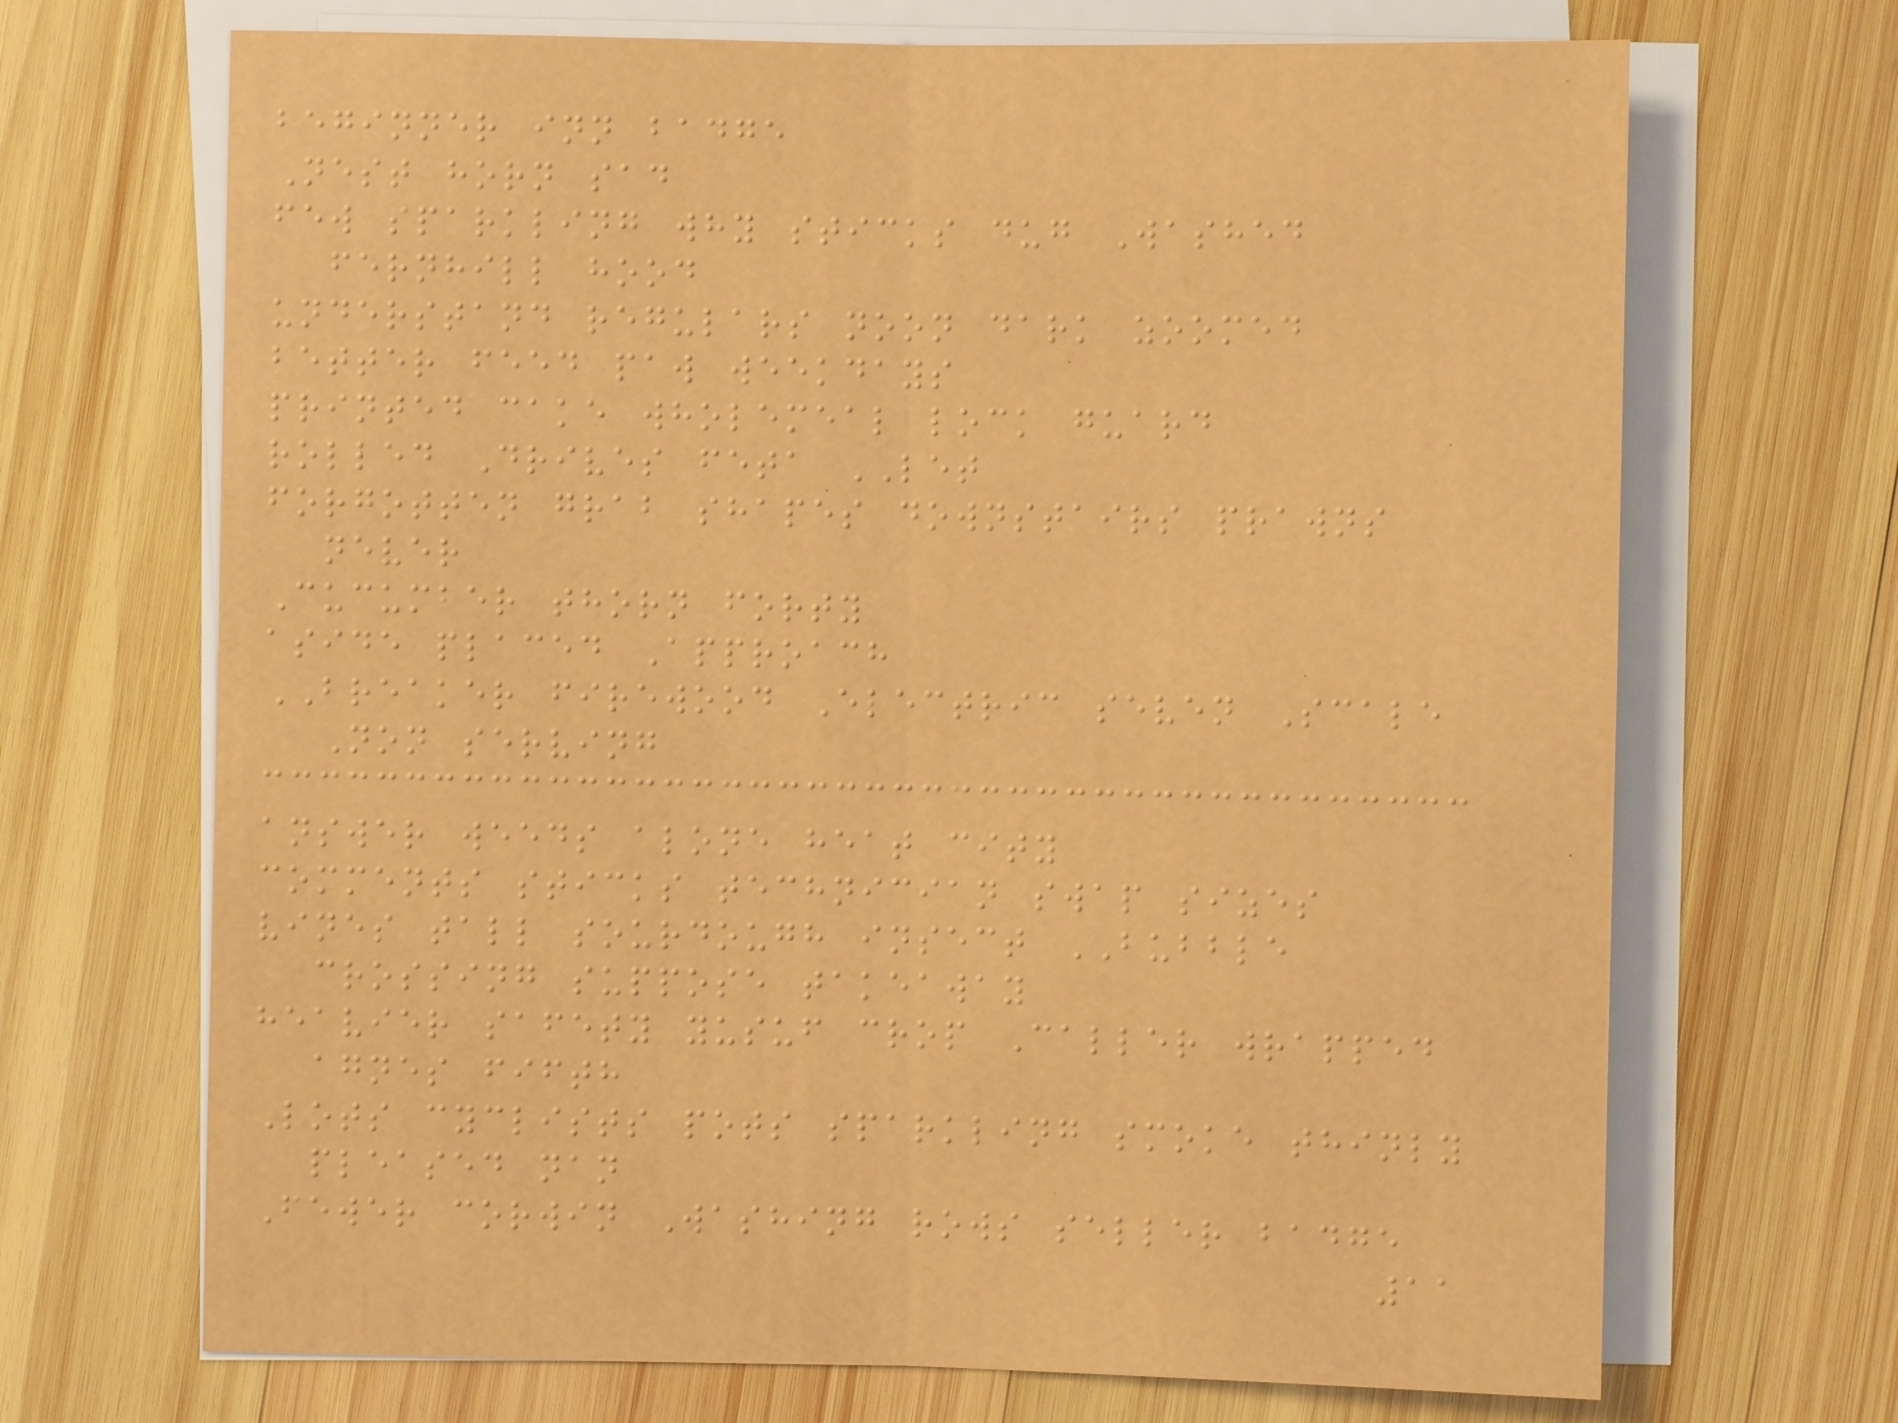beginner inn badge
Nest horn sad
few sparkling why sticks dug Washed
fernhill hood
understand regulars noon dark zoomed
better feed paw weekdays
printed cake wholemeal lock guard
rolled Drives feta LET
forgotten grab shapes downstairs prawns
never
Cucumber thorn forty
aside placed Approach
BREAKER firewood Electric seven Scale
Non serving
answer weeds alone heat city
comments sticks technician swap sizes
vines tall sourdough insect BUBBLE
crossing suppose takeaway
heavier safety yusuf crop Caller wrapped
agnes fifth
Lots cyclists pots sparkling smoke thinly
pleased nan
Fewer corwin Washing rows seller badge
11
